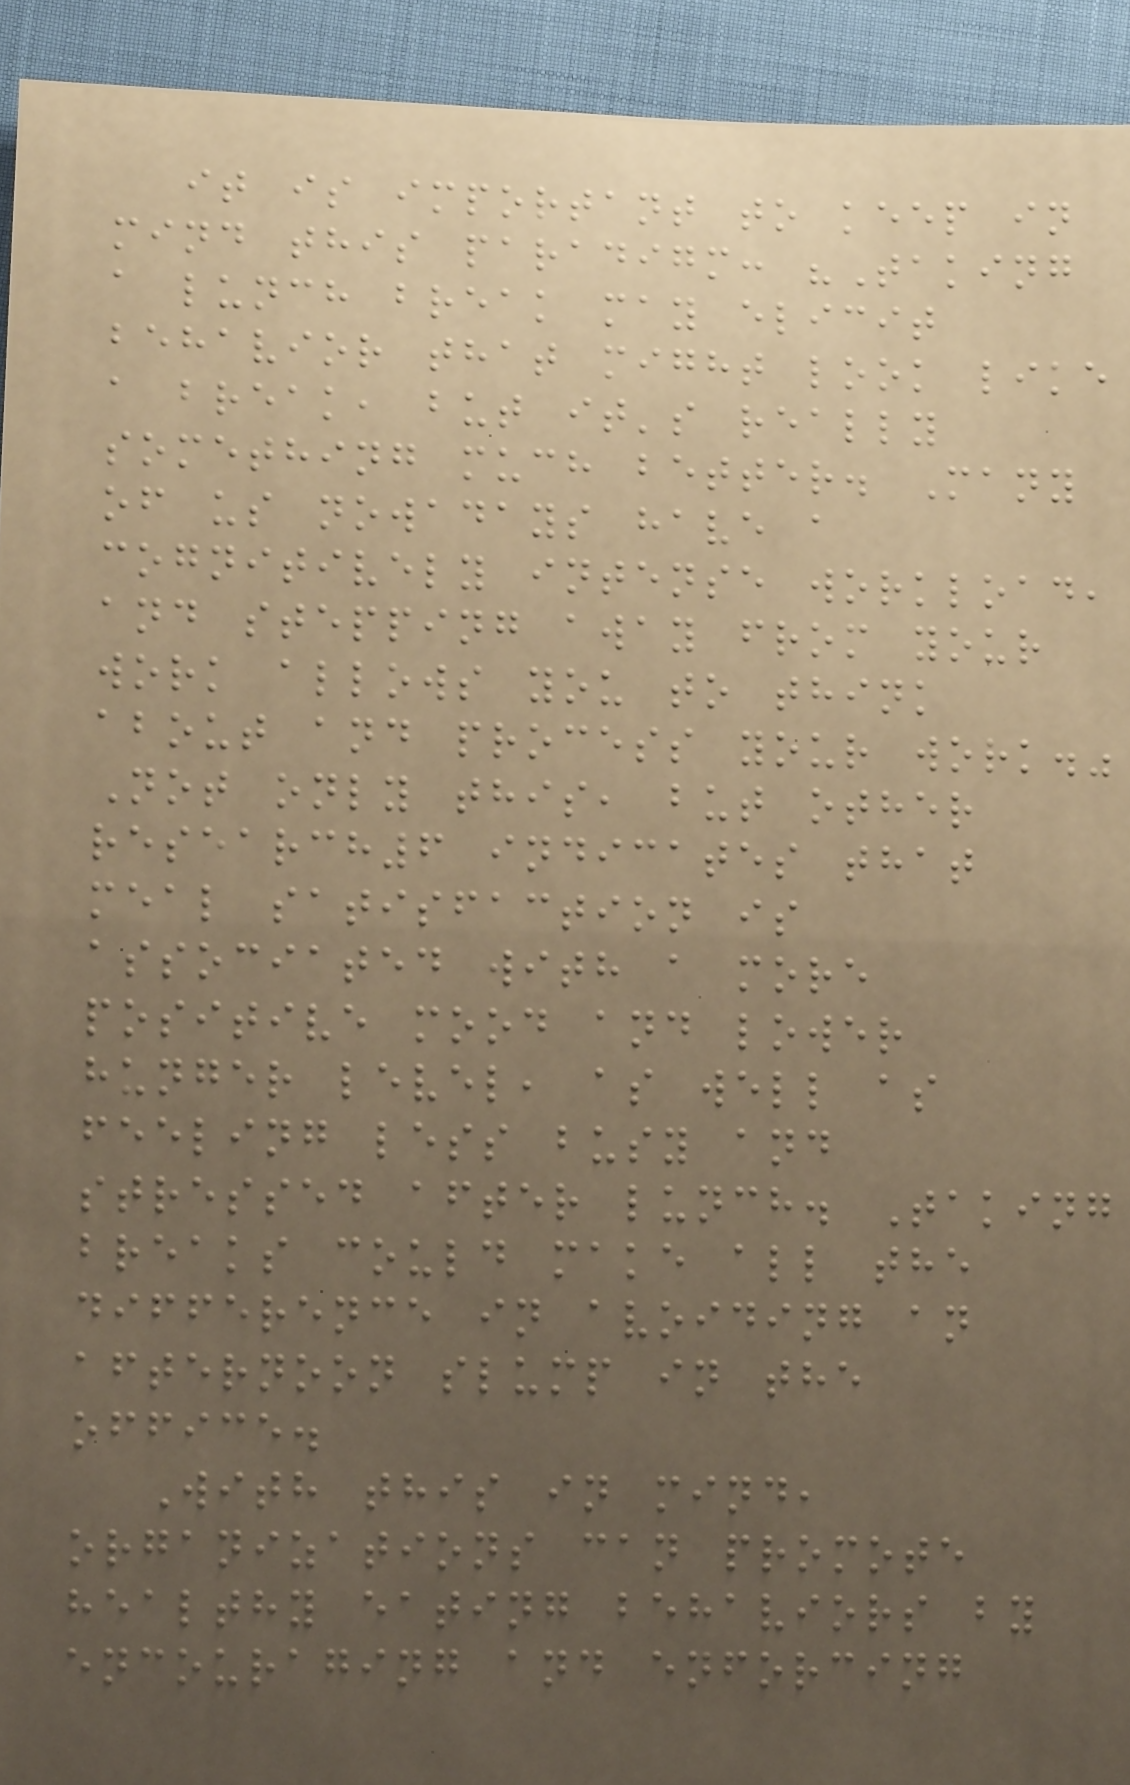it is important to keep in
mind this paradigm: "Taking
a lunch break may elicit
behavior that might look like
a break, but it's really
something much better. Many
of us nowadays have a
cognitively intense workload,
and stepping away from your
work allows you to think
about and process your work."
Not only this, but other
research6 indicates that
meal satisfaction is
associated with a more
positive mood and lower
hunger level, as well as
feeling less busy and
stressed after lunch. Taking
breaks could make all the
difference in avoiding an
afternoon slump in the
office.
With this in mind,
organizations can promote
healthy eating behaviors by
encouraging and enforcing
